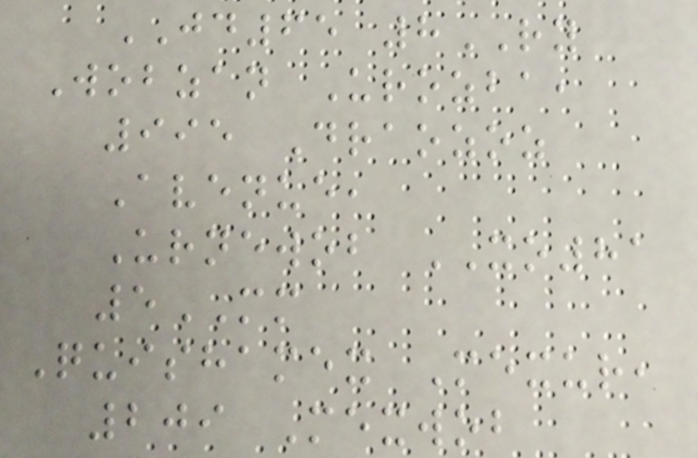JD65 8RY
Wobzan Urozba,
995 Draozoz
Avenue,
Urnewob XO81
5MM
Quishamex Mexur,
209 Mexwob
